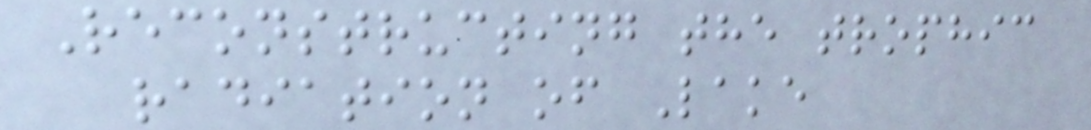Reconstructing the trophic
radiation of Lake
